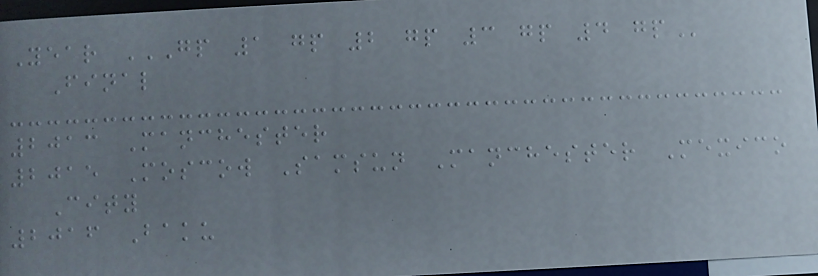Year GP 1 GP 2 GP 3 GP 4 GP
Final
2013 Manchester
2015 Moscow Samsun Manchester Mexico
City
2016 Baku
